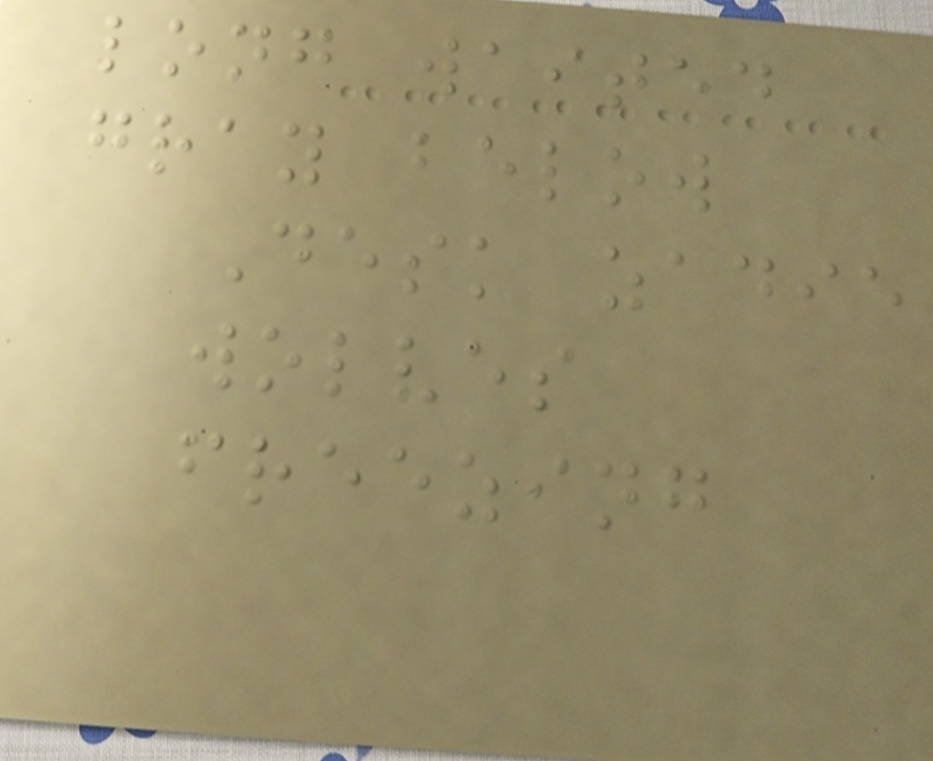long waited
gray below
Desk zadie
wolves
freezing
